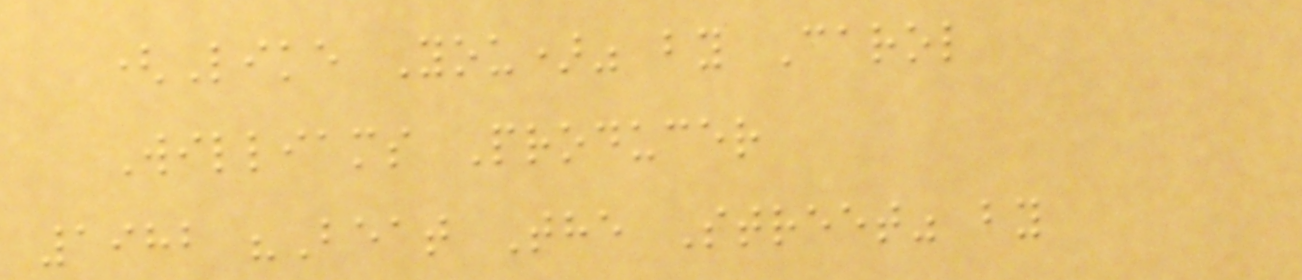(Like You)" by Carol
Williams Producer
1982 "Beat The Street" by
